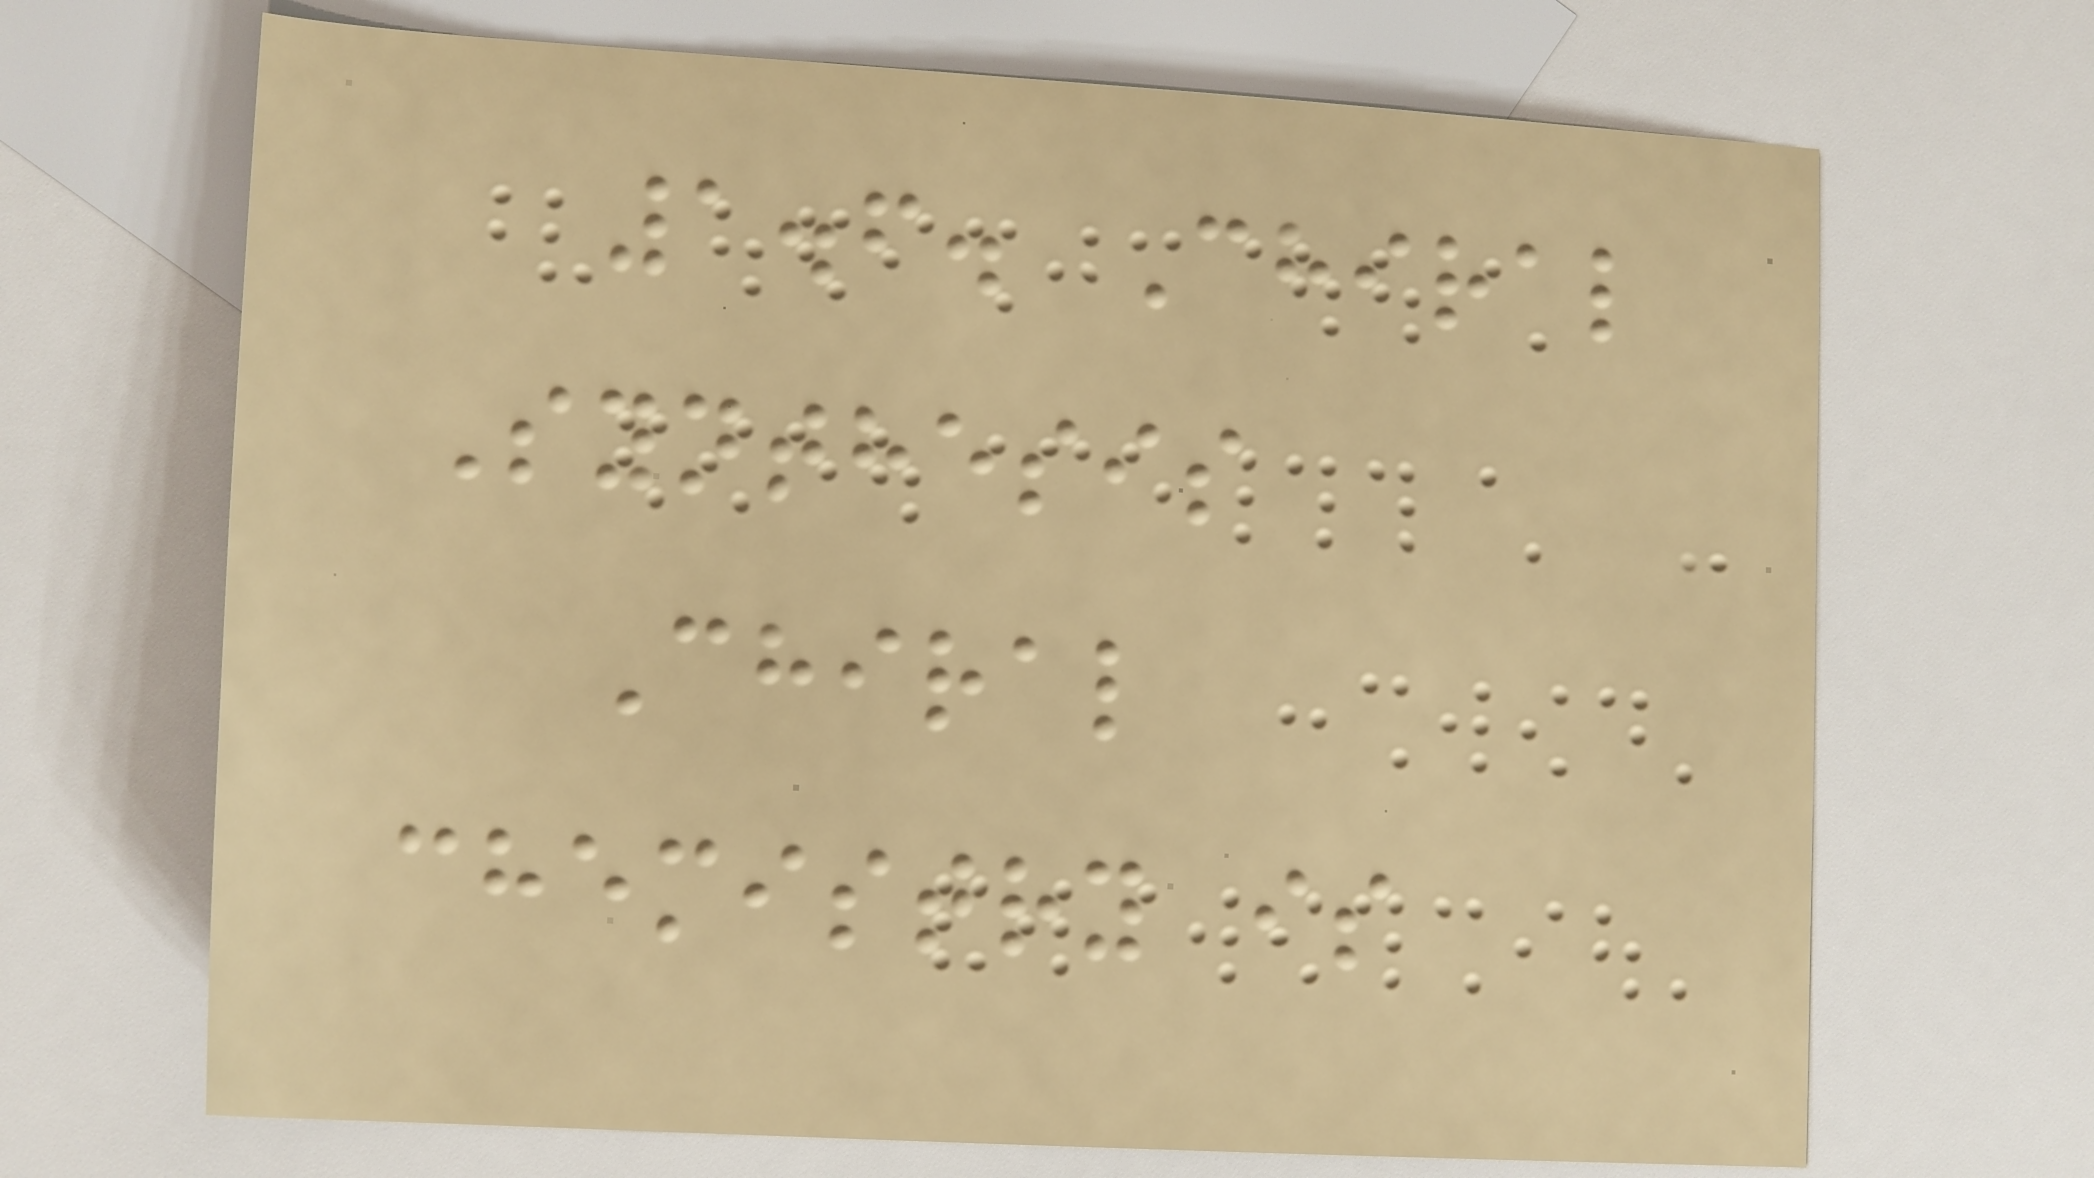1.6. Chiral
Synthesis
Chiral
chemistry is
